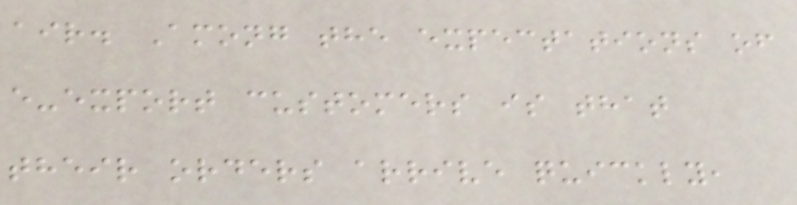air. Among the expectations of
e-export customers is that
their orders arrive quickly,
